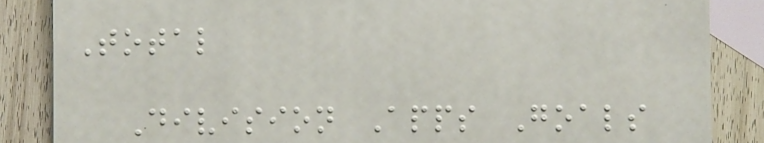Total
Division Apps Goals
